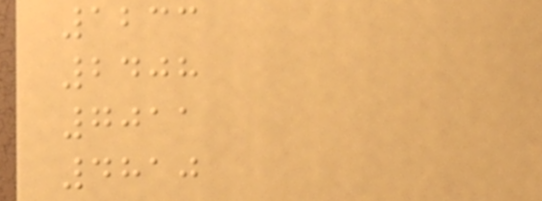1233
2408
7011
4810
